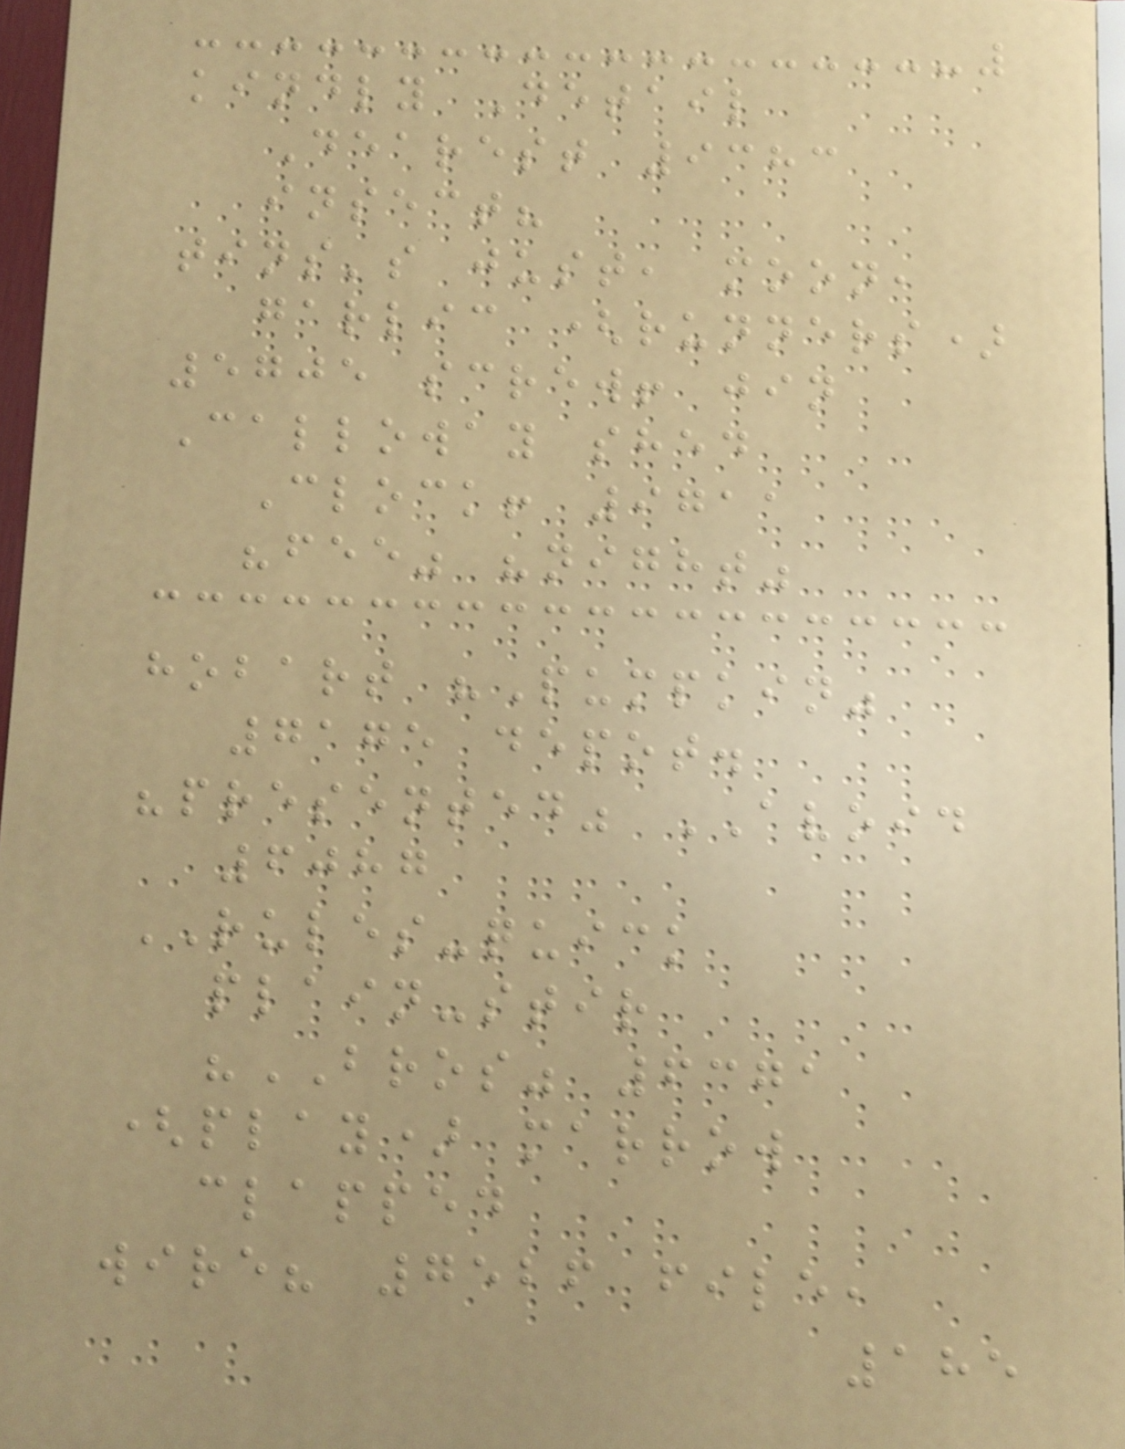kindly Detail
Dearest 9383
insect?
tins's just, moon,
garlic (runners)
5705 screw! jin
Calloway shed
Clock! 9711
"fee" "night"
hobart "Pumpkin"
7175 depot.
"presented" AVOID
6087
RULES-quick
plain-stir
"BROS" 6371
(play) marrow
clapped
wire? 7526 file,
185
